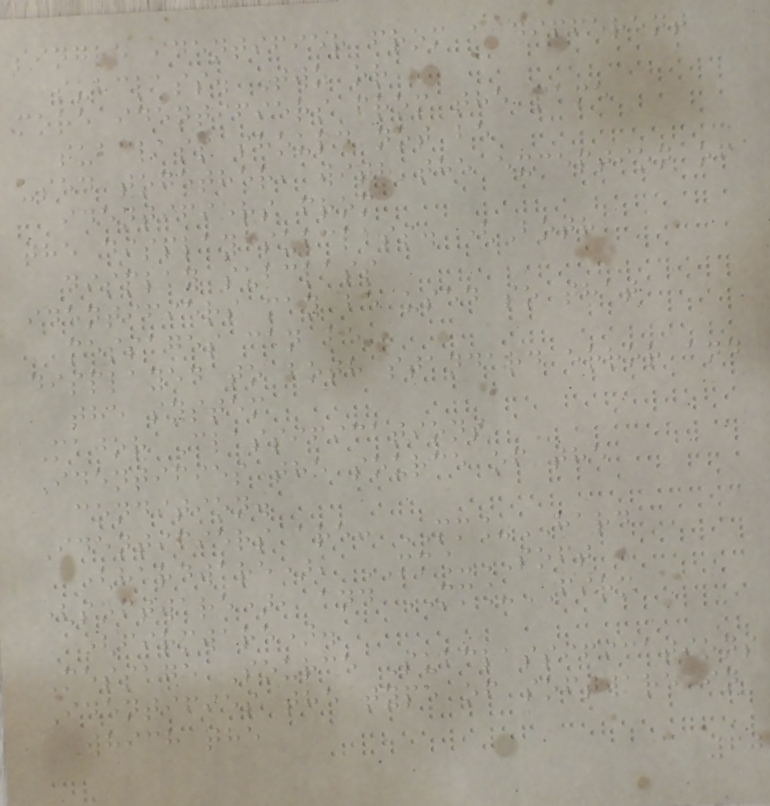single identifier from a different
subclass. Two or
more identifiers from the same
subclass should not be
used together, with the exception of
identifiers from
the display subclass. (Both
display subclass
identifiers may be used so that
messages can be
displayed to both standard error and
the system
Major Classifications
Identifies the source of the
condition.
Identifiers are: MM_HARD
(hardware), MM_SOFT
(software), and MM_FIRM
(firmware).
Message Source Subclassifications
Identifies the type of software in
which the
60
